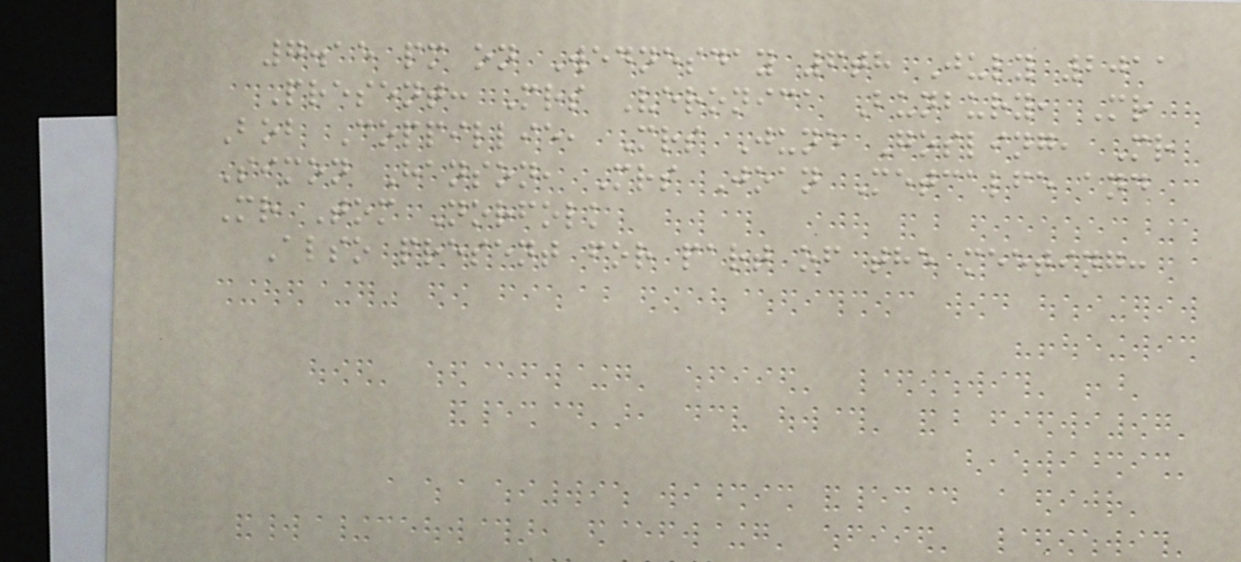7.15 pm on Wednesday 6th July 2011
Present: Mrs Veronica Bunbury, Mr
Bob Coppillie, Mrs June Gosling, Mr
Simon Hanson, Mrs Joan Metcalfe and
Mr Tom Norfolk
Also present for part of the meeting:
